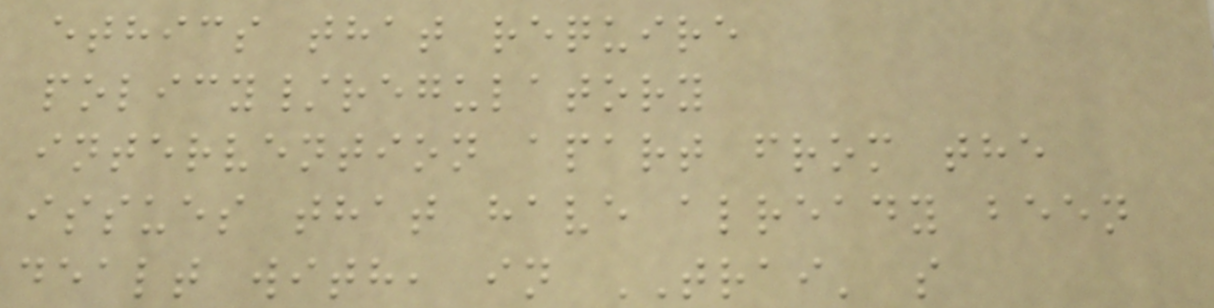ethics that require
policy/regulatory
intervention apart from the
issues that have already been
dealt with, in TRAI' s
